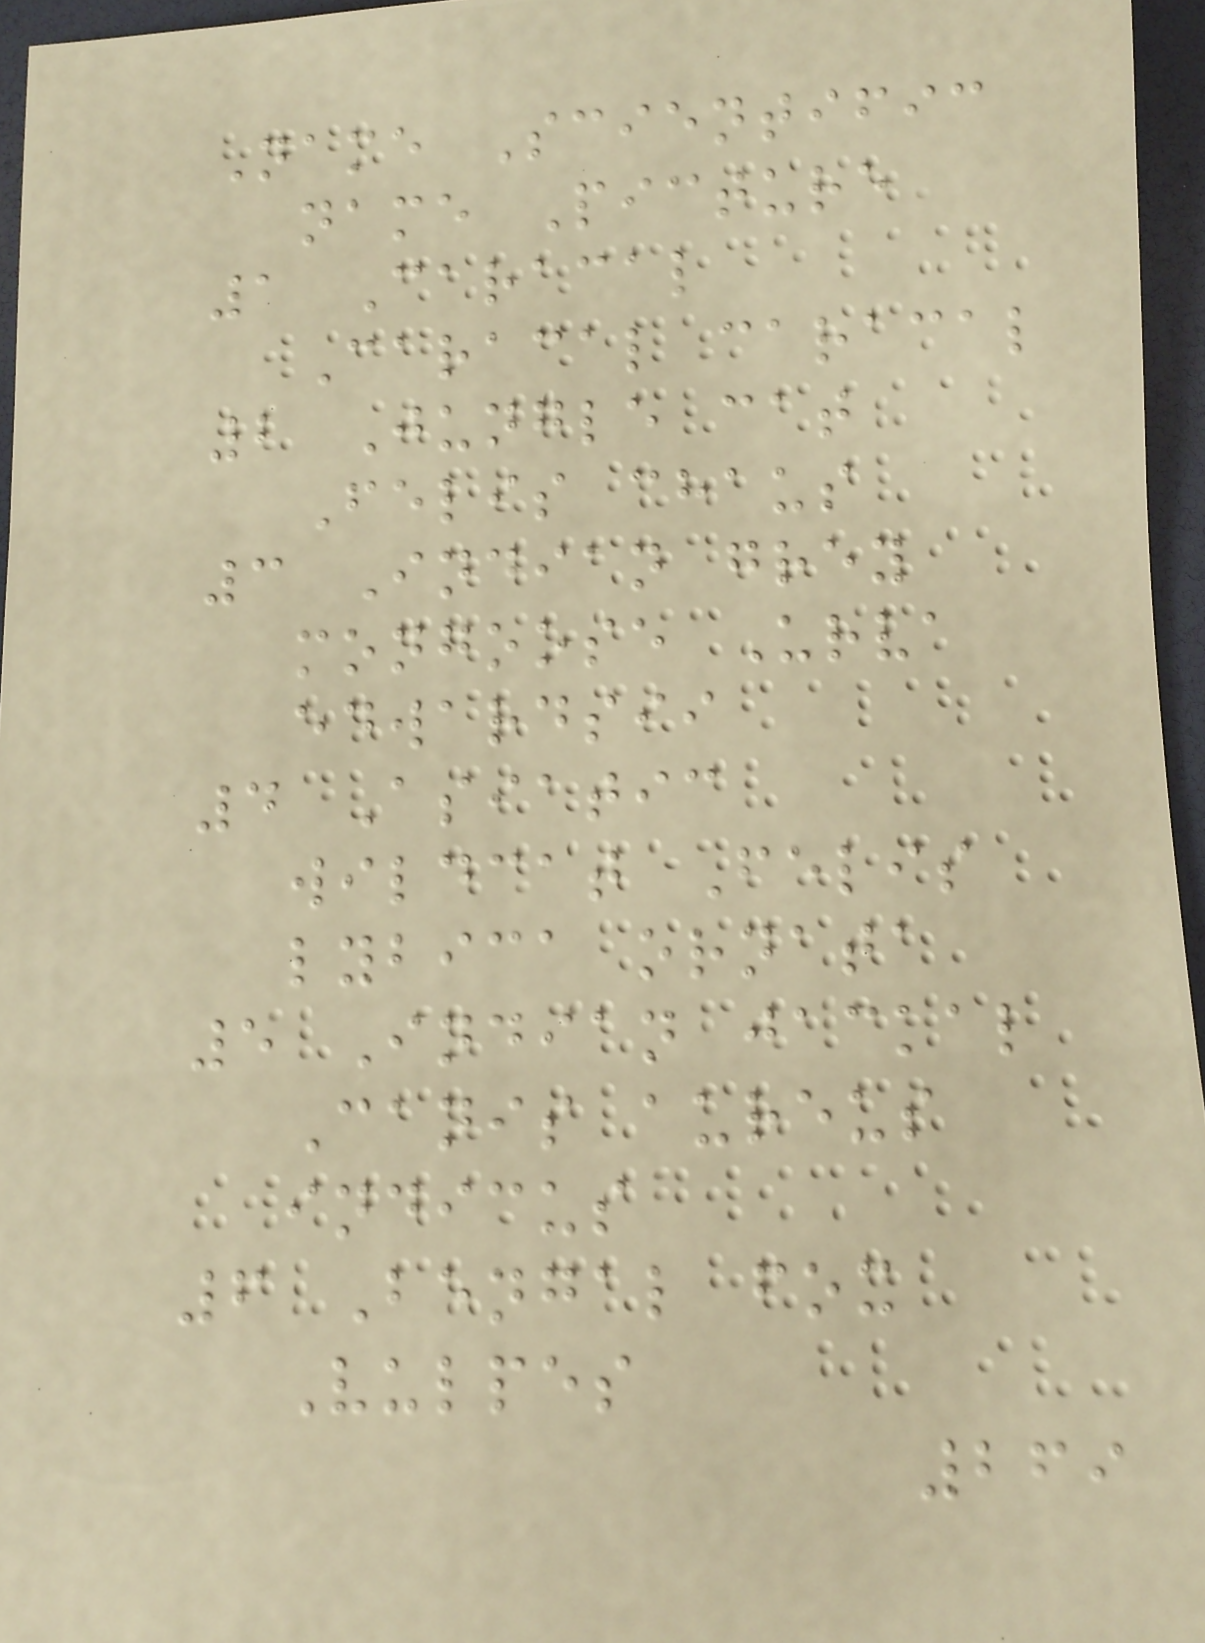Name Scientific
name Picture
1 Caracal
Caracal caracal
2 Jungle cat
Felis chaus
3 Indian grey
mongoose Urva
edwardsii
4 Asiatic
wildcat Felis
lybica ornata
5 Indian jackal
Canis aureus
indicus
6 Bengal fox
Vulpes
269
